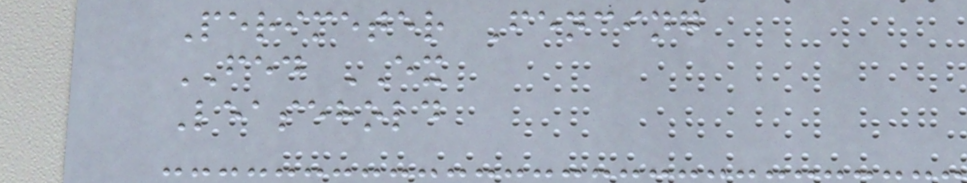Perimeter Fencing
FED EX
Leasehold
